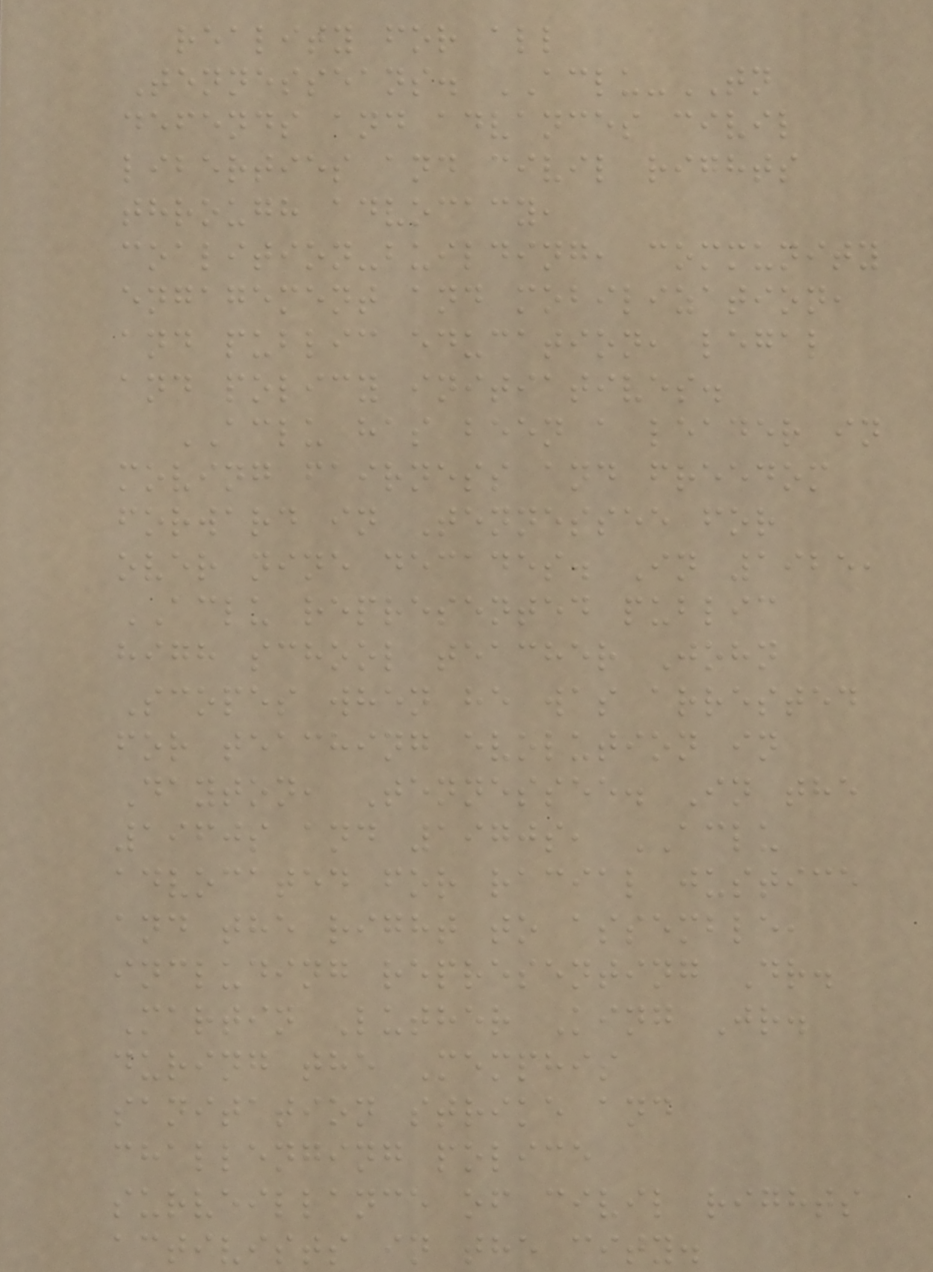reality for all
Tennesseans. ACLU-TN
defends and advances civil
liberties and civil rights
through advocacy,
coalition-building, community
engagement and mobilization,
and public education, legal
and policy initiatives.
ACLU has been a leader in
moving fairness and freedom
forward in Tennessee for
over nine decades. In 1925,
ACLU represented public
high school teacher John
Scopes when he was arrested
for teaching evolution in
Dayton, Tennessee. In the
1960s and 1970s, ACLU
advocated for racial justice
and the right to assemble,
including representing Dr.
Martin Luther King Jr.
during the Memphis
sanitation strike and
challenging police
surveillance of civil rights
activists in the city.
